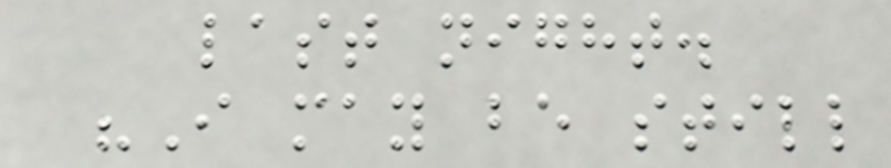last night.
"I may be still
